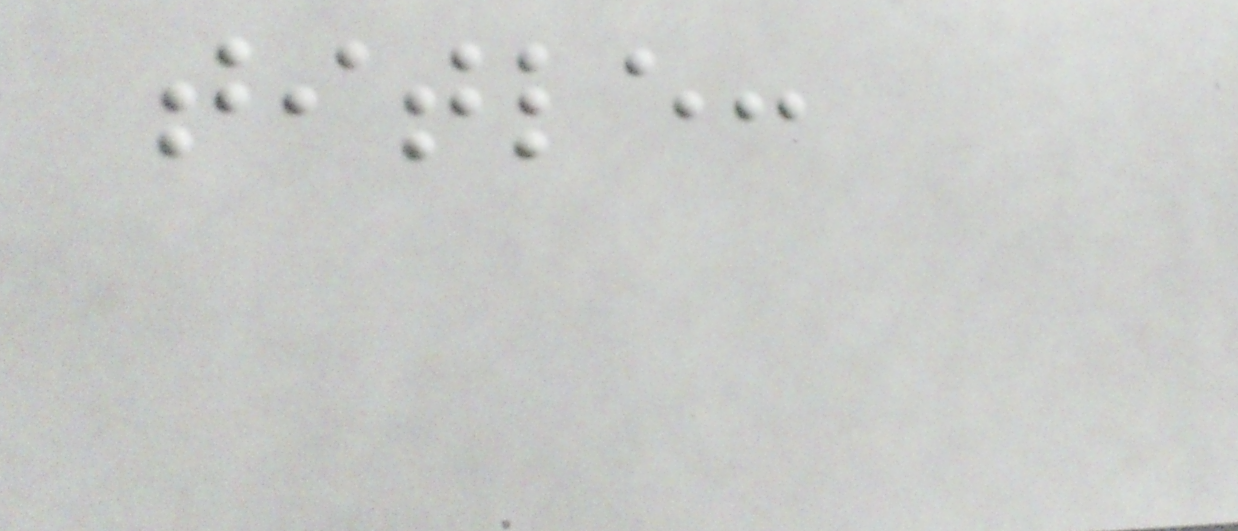title:
